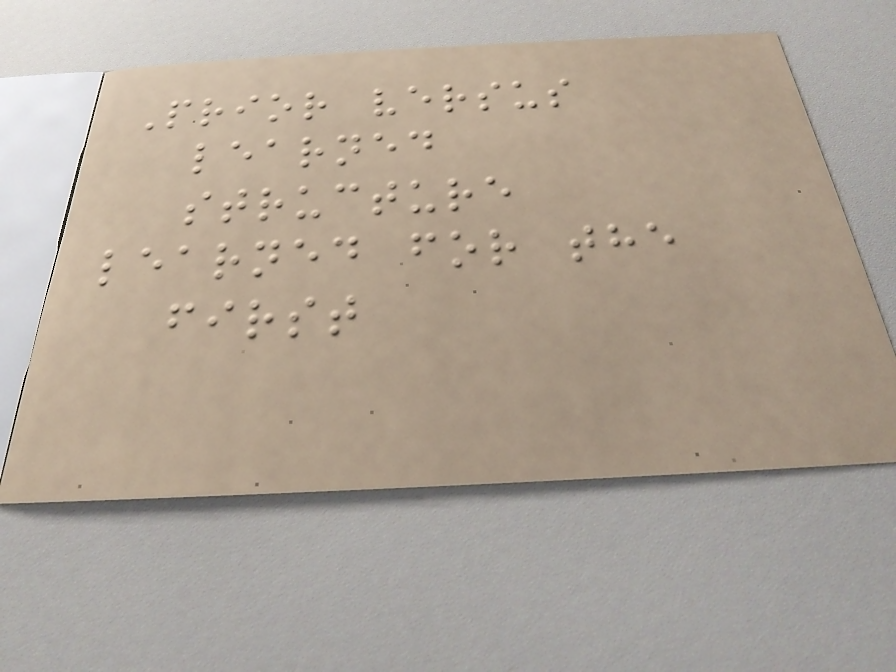Prior versus
learned
structure
learned for the
first
